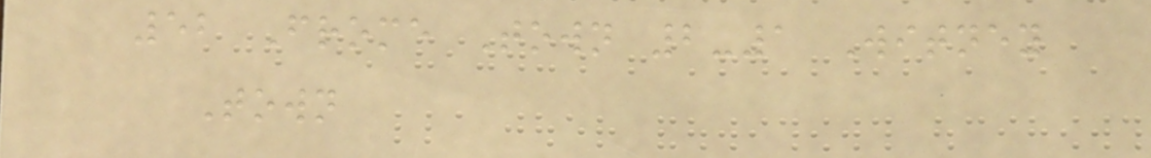52 Frome Town 2-1 Witney
Town
